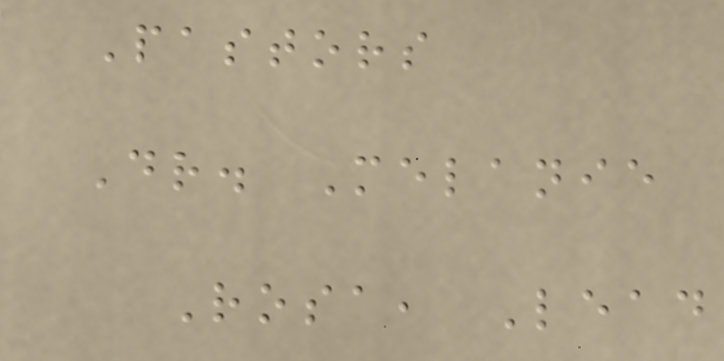Pastors
Dr. Melanie
Rosa, Lead
